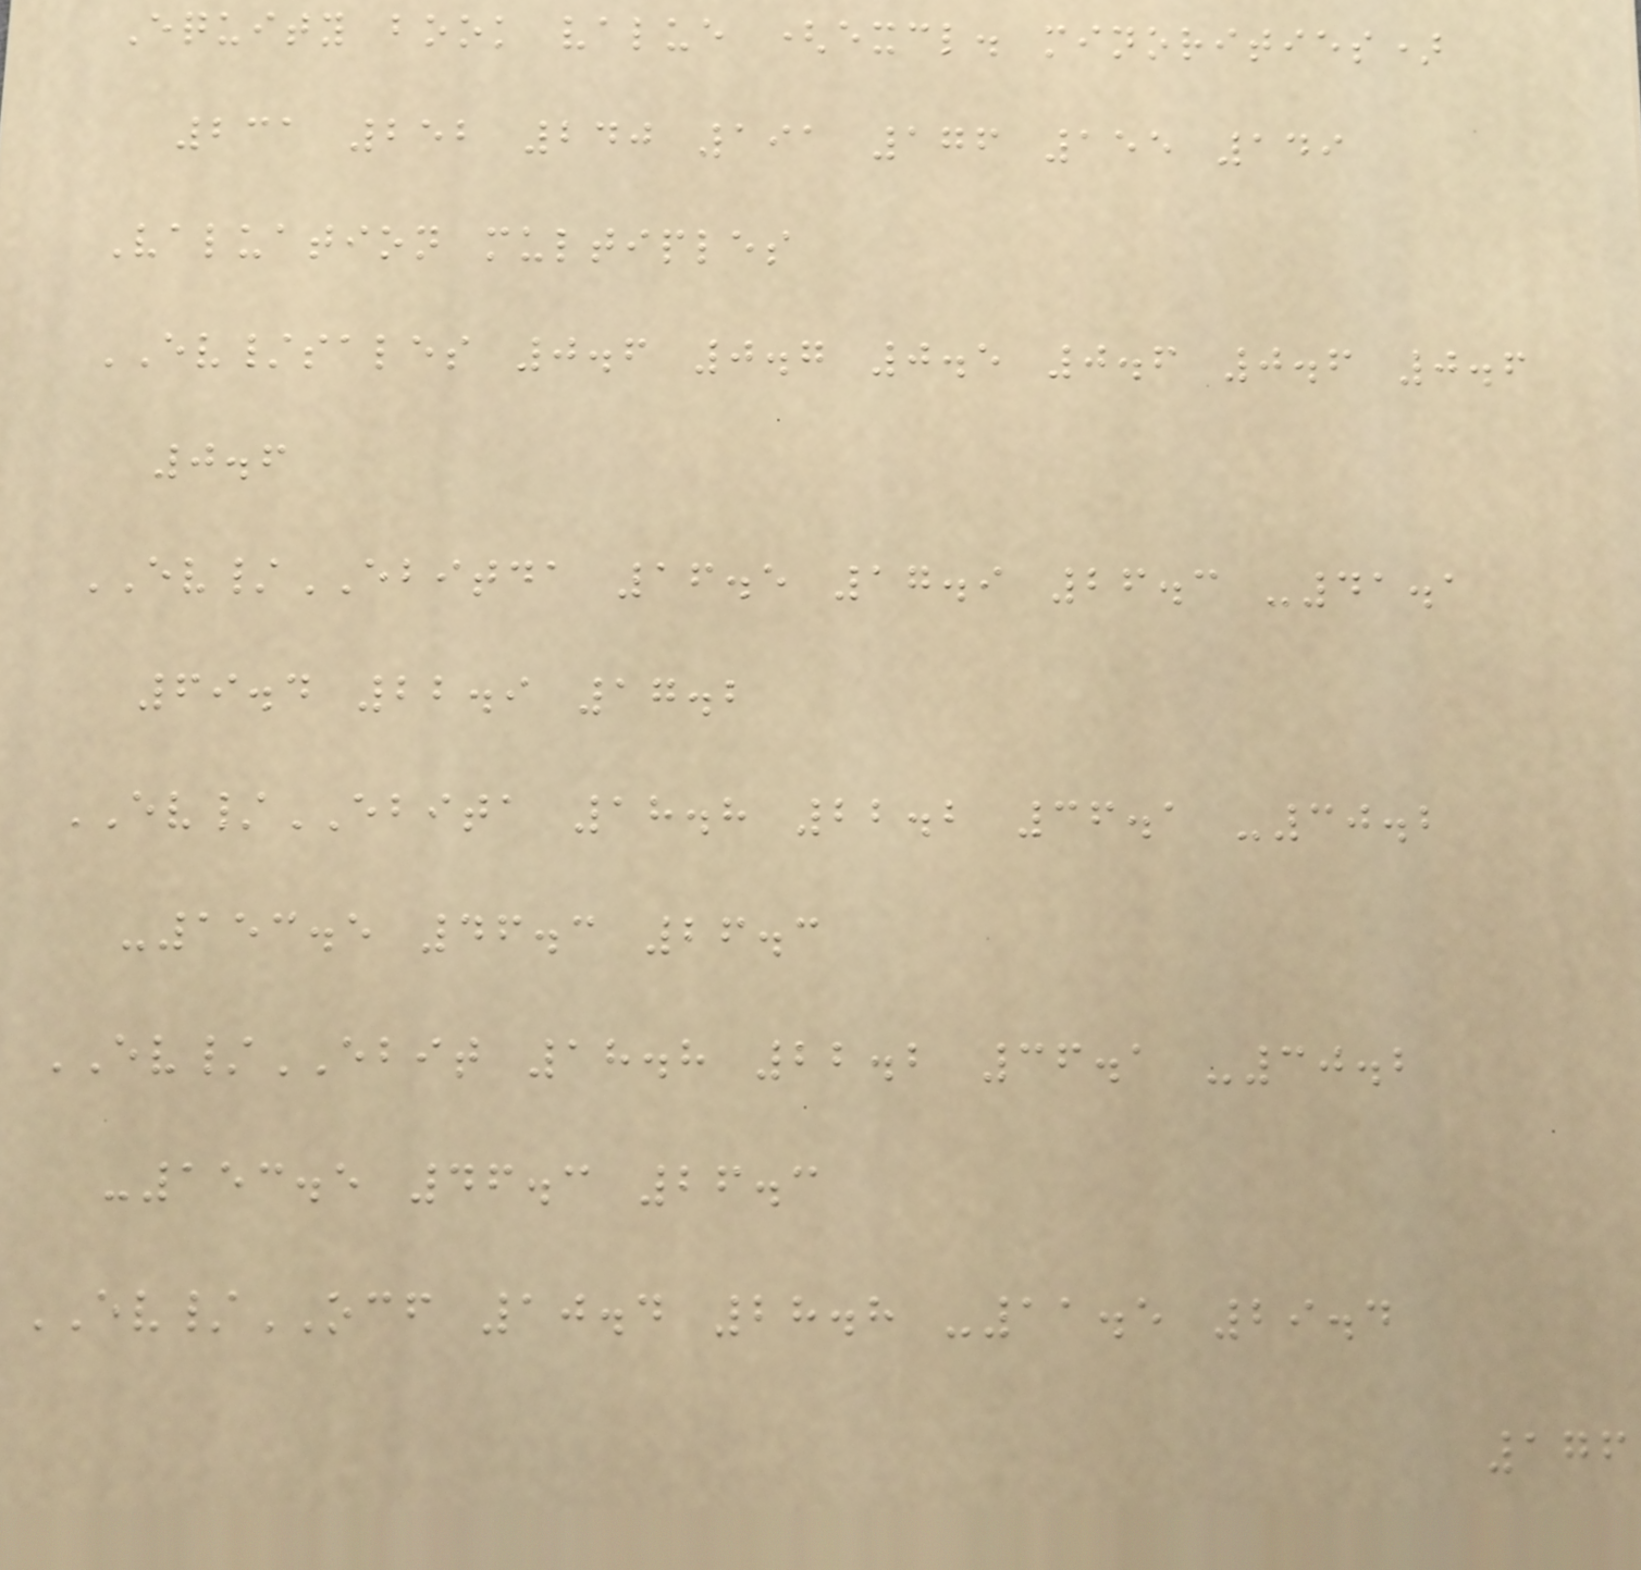Equity book value (excl. minorities)
231 252 240 191 176 155 149
Valuation multiples
EV/sales 0.6 0.7 0.5 0.6 0.6 0.6
0.6
EV/EBITDA 16.5 17.9 26.3 -41.1
69.4 22.9 17.2
EV/EBITA 18.8 22.2 36.1 -30.2
-153.5 46.3 26.3
EV/EBIT 18.8 22.2 36.1 -30.2
-153.5 46.3 26.3
EV/OCF 10.4 28.8 -11.5 29.4
176
